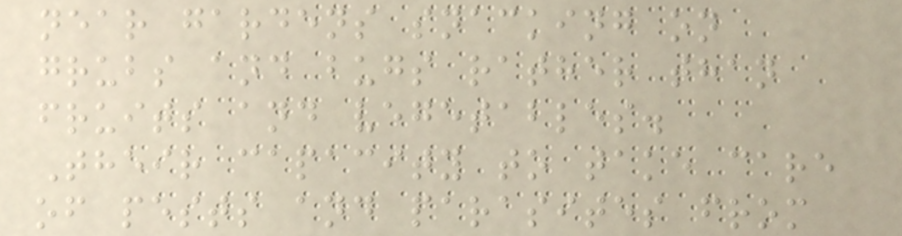near gardens snacking on
grubs and bugs rather than
fruits and vegetables.
Their capacity to take care
of pests and parasites from
